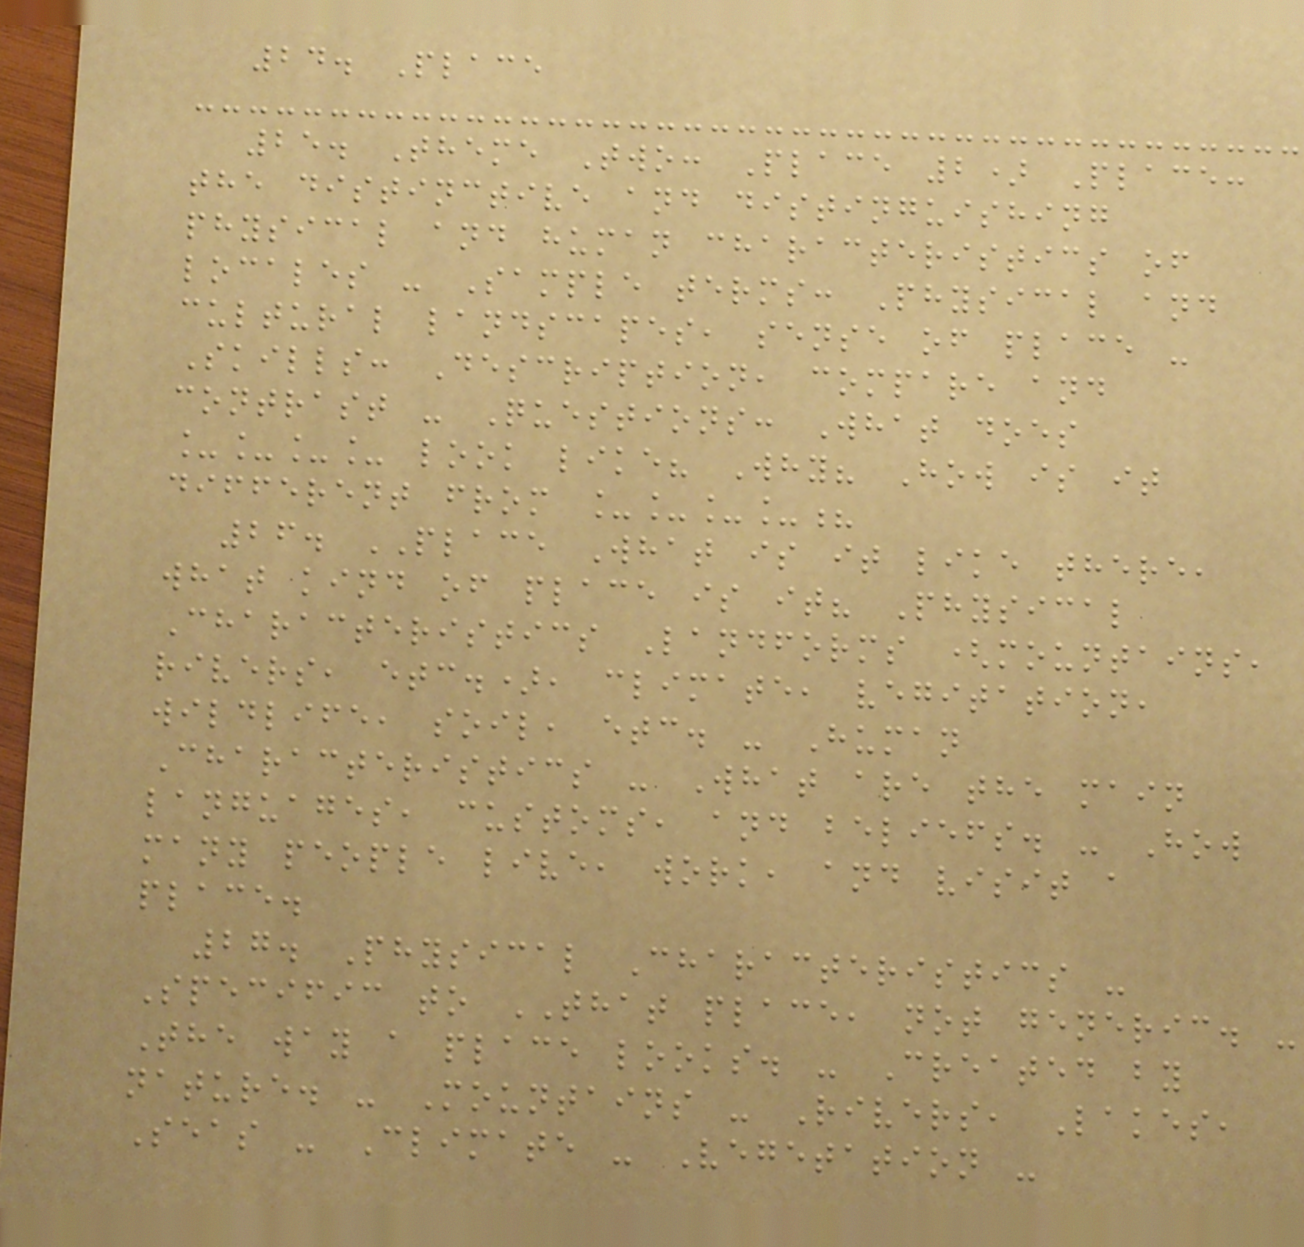24. Place
25. Theme Two: Place 2) Place:
the distinctive and distinguishing
physical and human characteristics of
locales - Sample terms: Physical and
cultural landscapes, sense of place -
Skills: Description, compare and
contrast - Questions: What does
____ look like? Why? How is it
different from ____?
26. PLACE What is it like there,
what kind of place is it? Physical
Characteristics Landforms (mountains,
rivers, etc.), climate, vegitation,
wildlife, soil, etc. - Human
Characteristics - What are the main
languages, customs, and beliefs. - How
many people live, work, and visit a
place.
27. Physical Characteristics -
Specific to THAT place, not generic. -
The way a place looks. - Created by
nature. - Mountains - Rivers, Lakes,
Seas - Climate - Vegetation -
